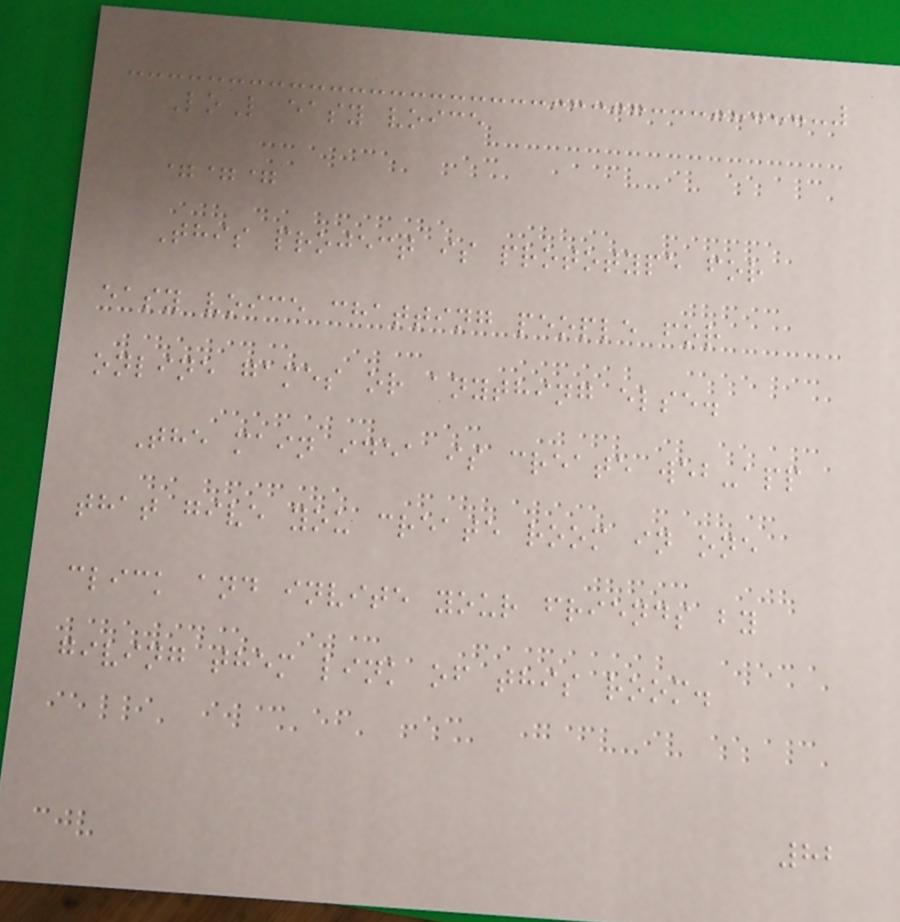LoL easy voice
===
This project is prototype for
easy voice chatting people for
online games or anything else.
The main idea is create web-app
that give you create room in one
click and invite your friends by
giving them link of this room.
82
